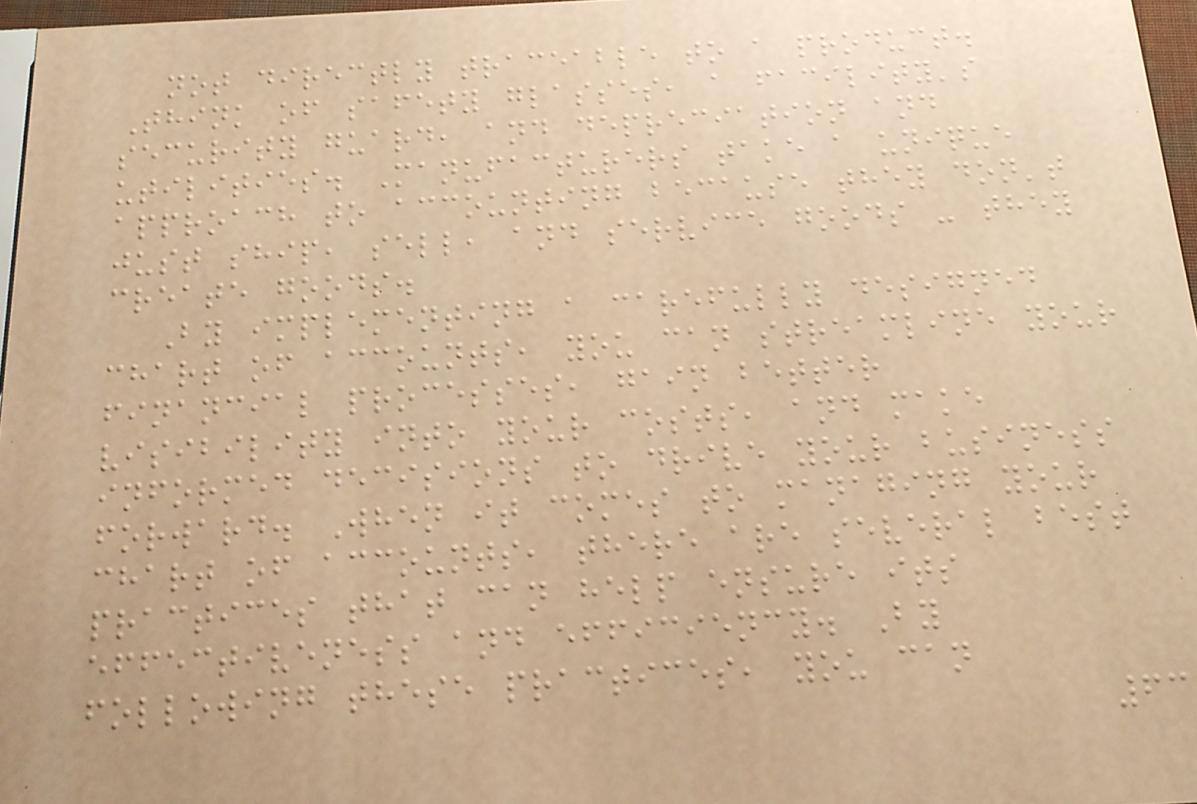not directly traceable to a product.
Think of safety glasses, a facility's
security guard, and depreciation and
utilities. Manufacturers take a unique
approach to accounting because they don't
just ship, sell, and service goods - they
create goods.
By implementing a carefully designed
chart of accounts, you can streamline your
financial processes, gain better
visibility into your costs, and make
informed decisions to drive your business
forward. When it comes to managing your
chart of accounts, there are several best
practices that can help ensure its
effectiveness and efficiency. By
following these practices, you can
63
